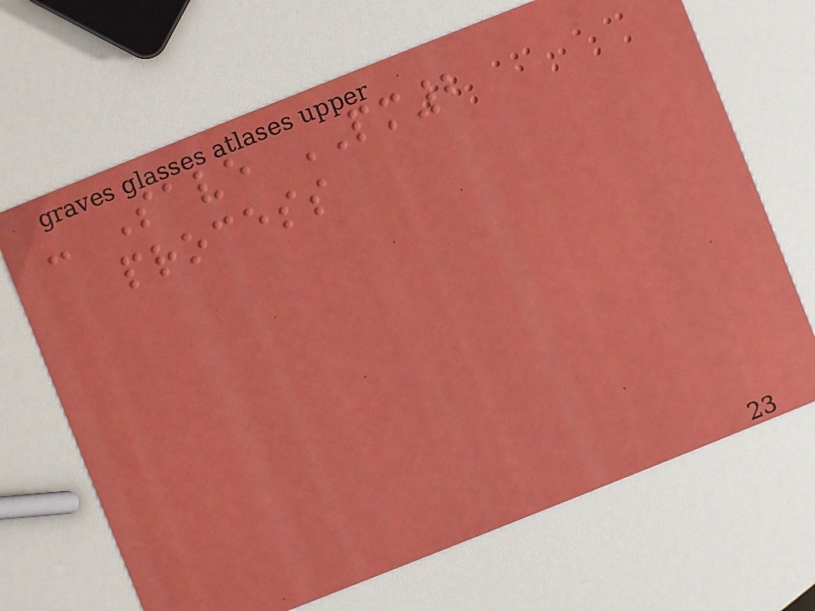- Save PM2
process
